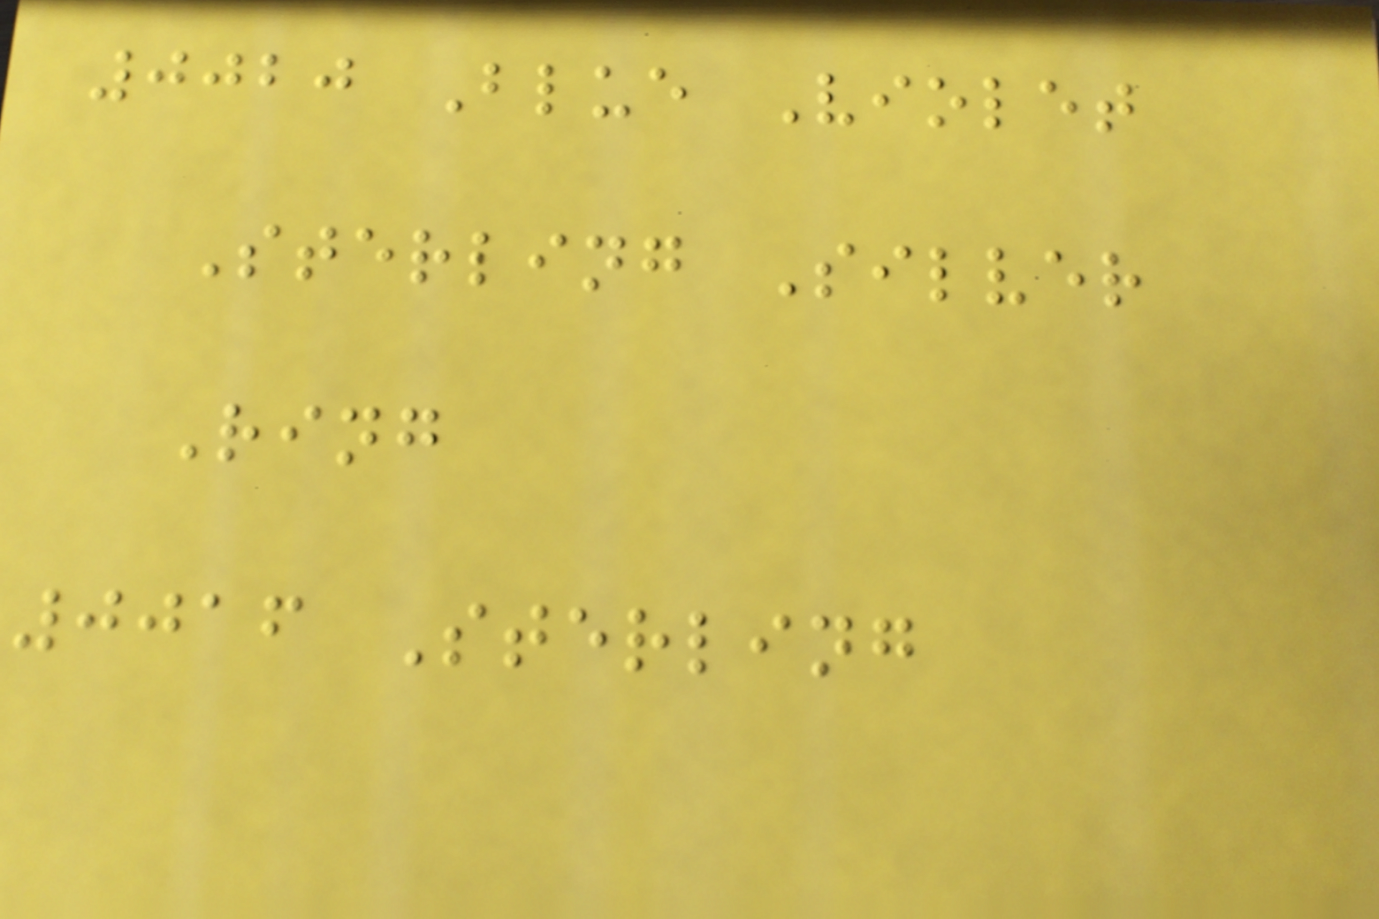0020 Blue Violet
Sterling Silver
Ring
0016 Sterling
